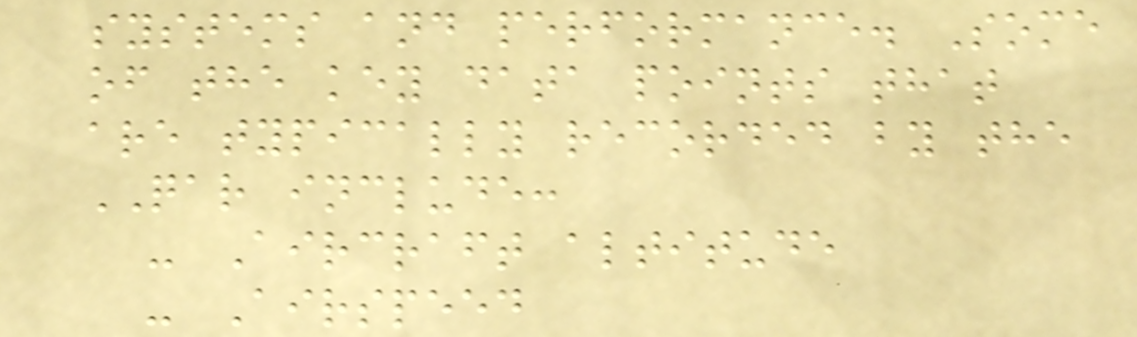systems and performance. Some
of the key data points that
are typically recorded by the
QAR include:
- Aircraft altitude
- Airspeed
